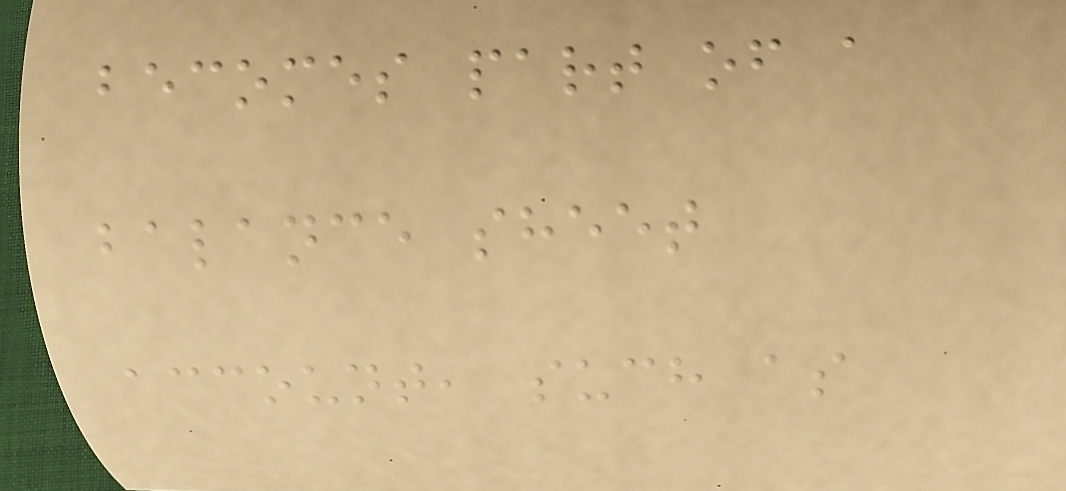becomes part of a
balance sheet
account, such as
